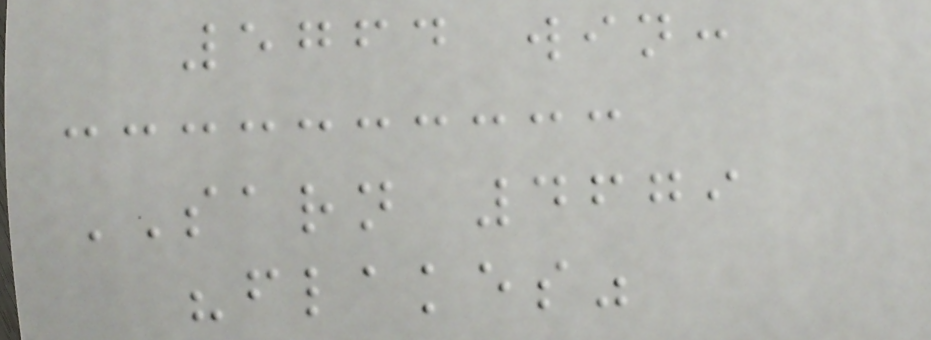5764 win:
SARN 4679
"flakes"
